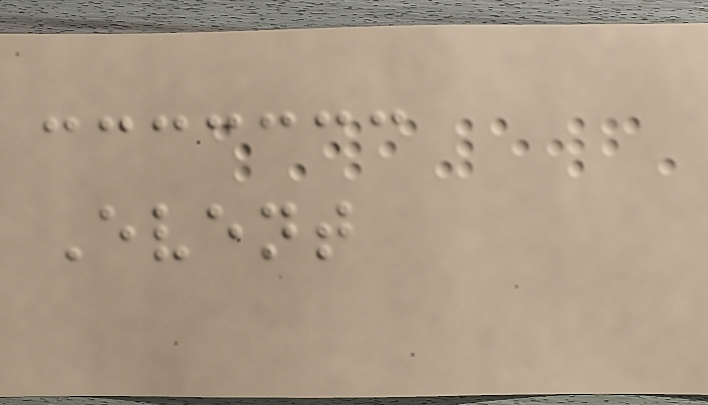Event
